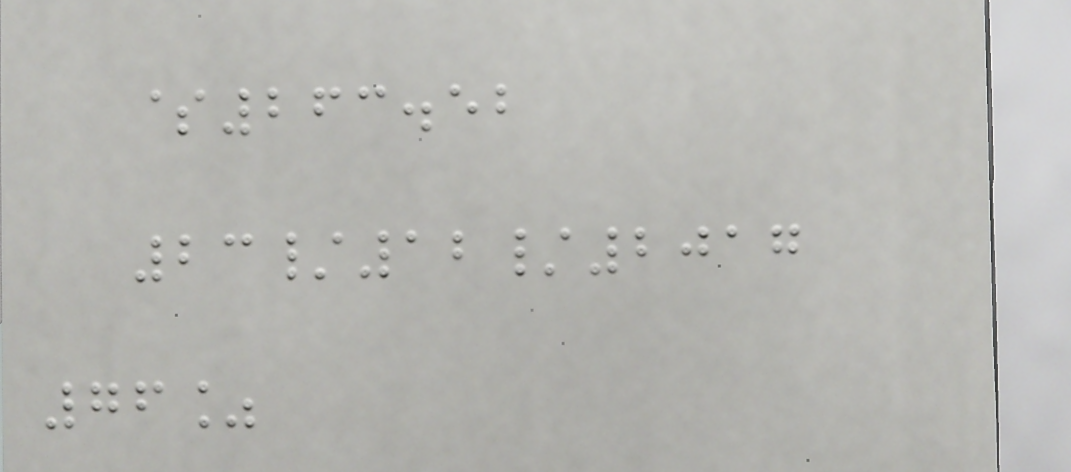$263.52
23/12/2017
76%
